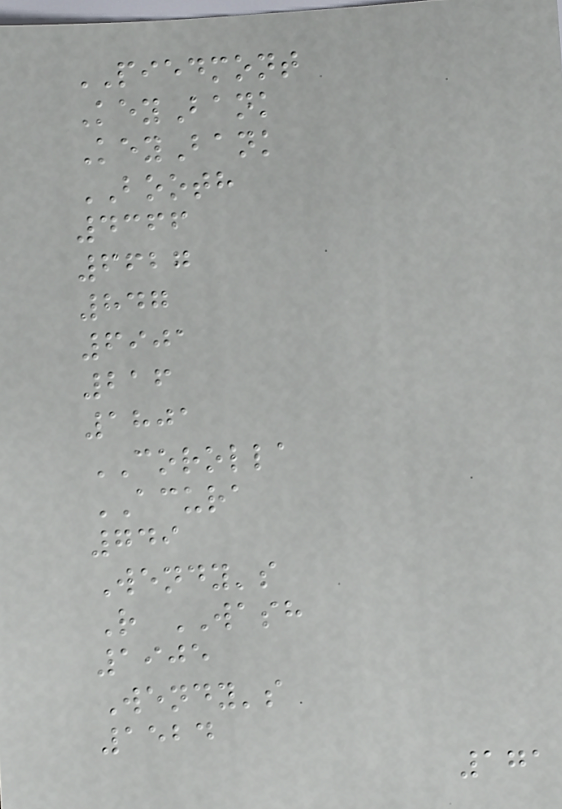PIEDMONT
KeyBank
KeyBank
BOOTH
4366
6627
847
6901
216
1801
COROLLA
ACURA
749
Wendy's
R WASH
1905
Wendy's
1524
171
